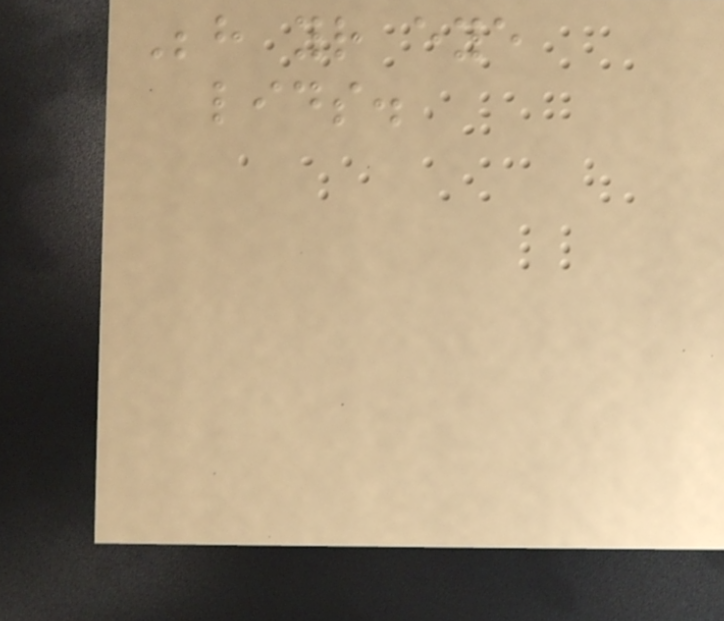Behind your eye
lids.
